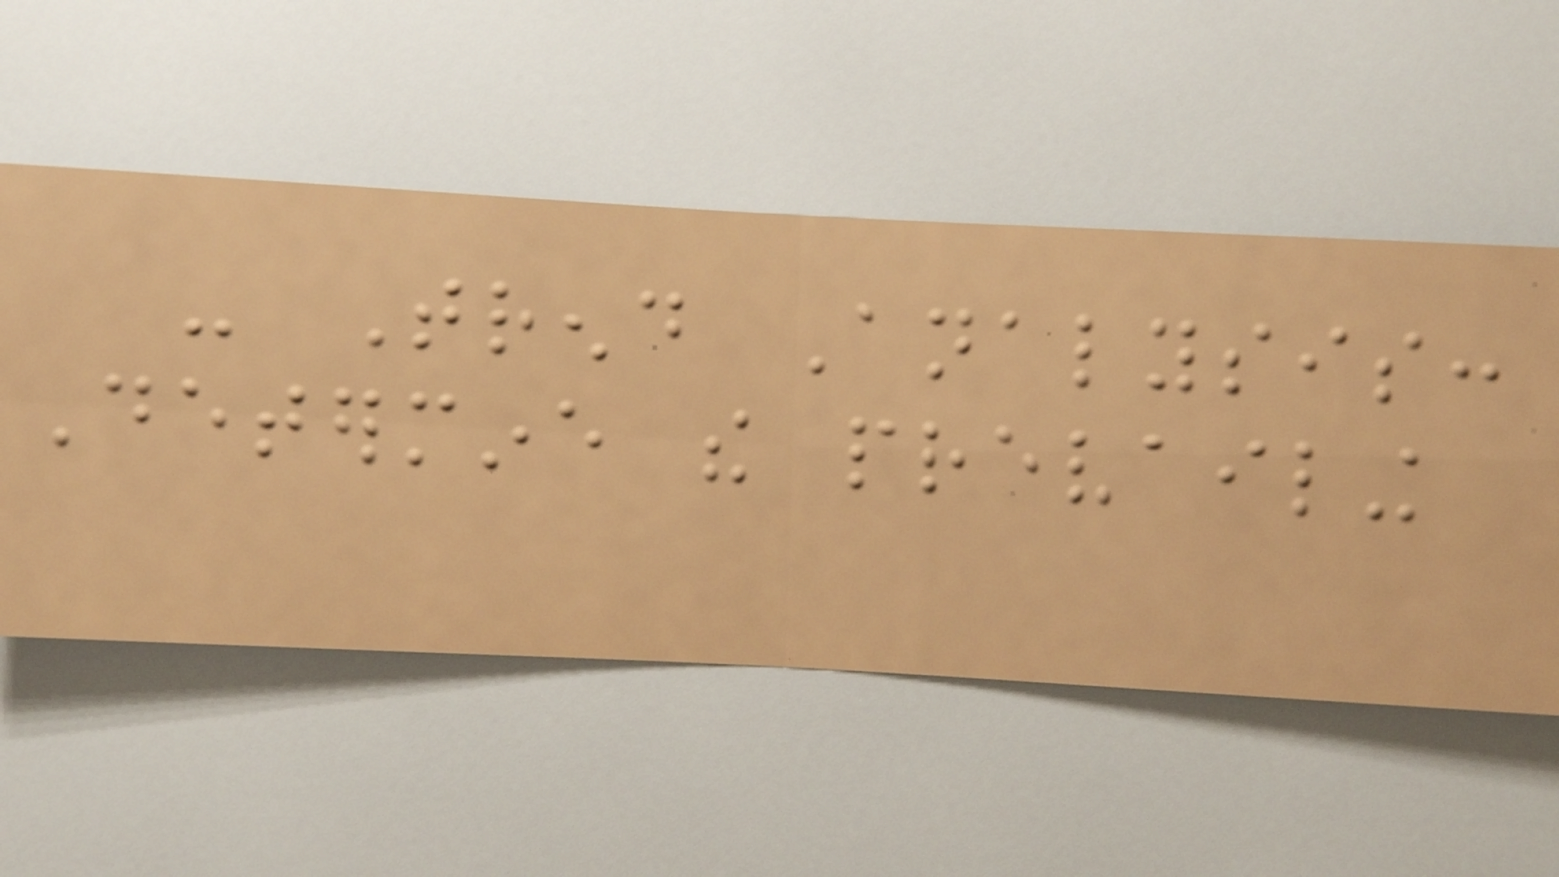- Trend Analysis:
Determine the prevailing
